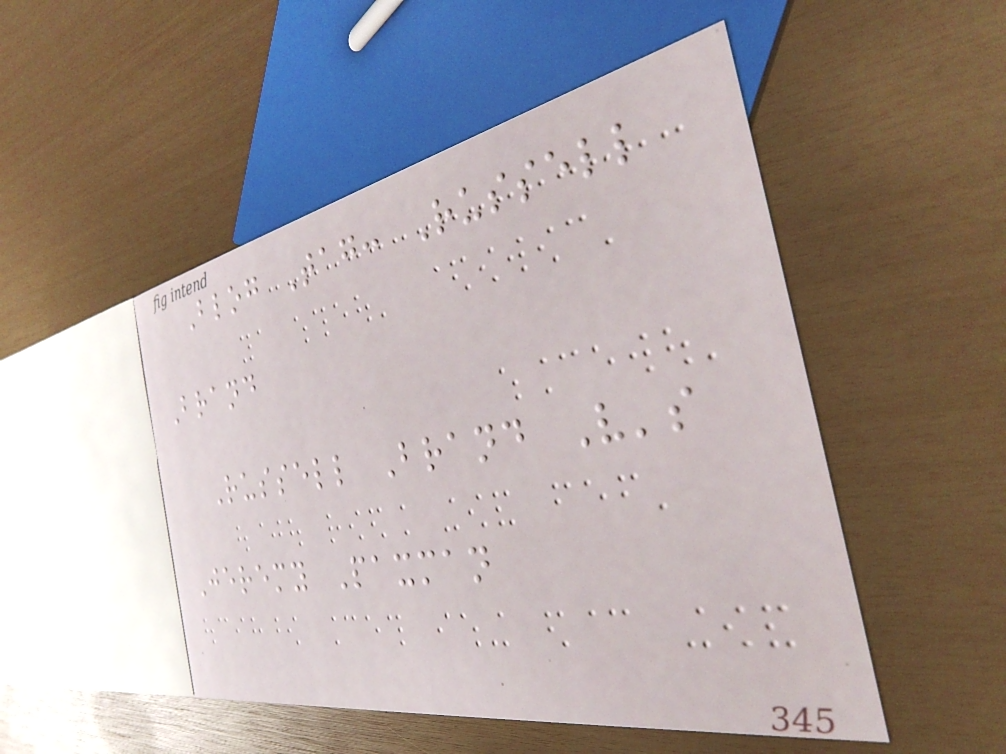Blog Tag: Russell
Brand
Russell Brand V's
Jeremy Paxman
